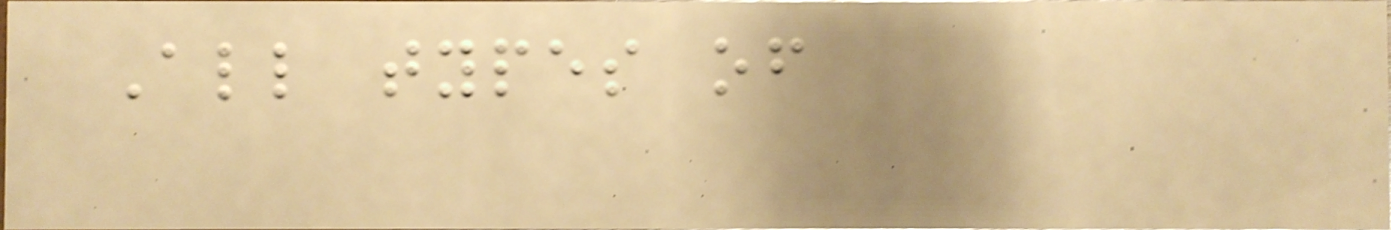All types of
